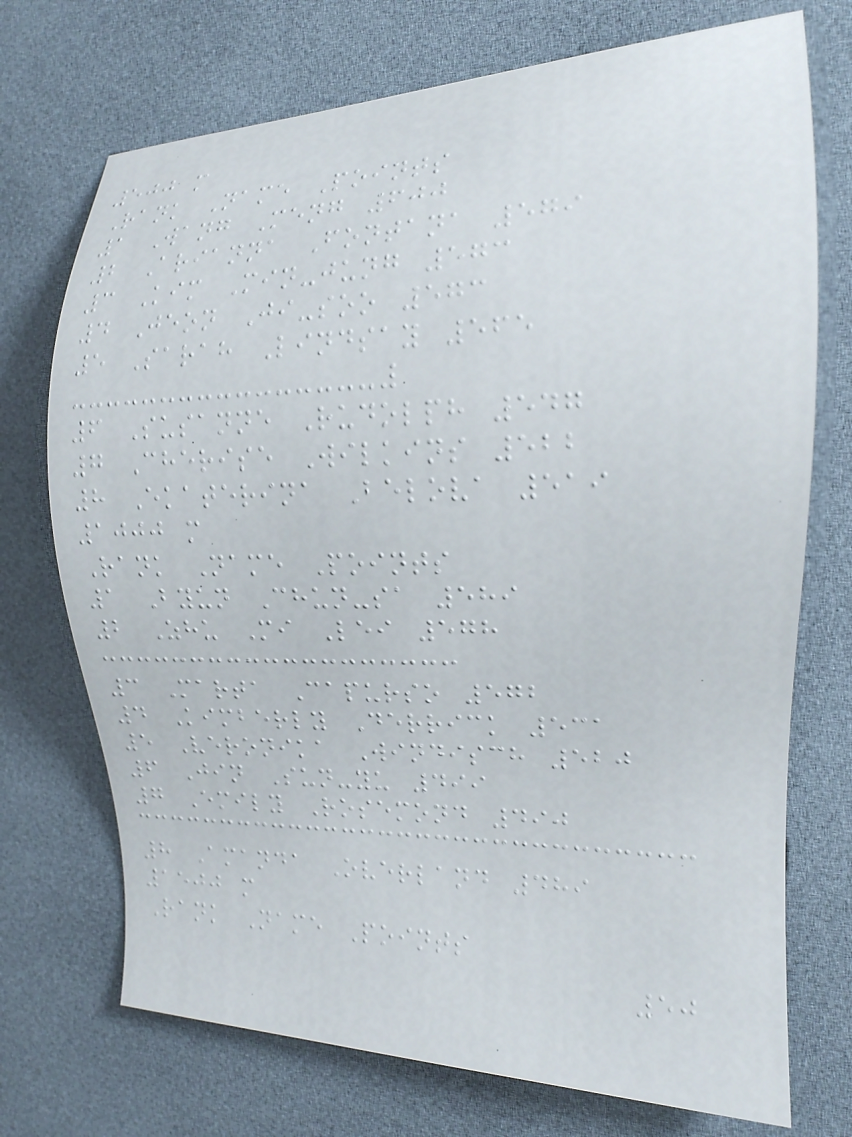500 m
Rank Name Points
1 Wang Meng 600
2 Arianna Fontana 579
3 Kim Min-jung 573
4 Jeon Ji-soo 573
5 Sarah Lindsay 565
6 Susanne Rudolph 547
7 Cherise Wilkins 522
8 Ekaterina Belova 519
1000 m
Rank Name Points
1 Byun Chun-sa 589
2 Zhu Mi Lei 578
3 Marta Capurso 572
4 Kimberly Derrick 531
5 Veronika Windisch 520
6 Jin Sun-yu 499
7 Emily Rosemond 490
8 Amanda Overland 489
1500 m
Rank Name Points
50
